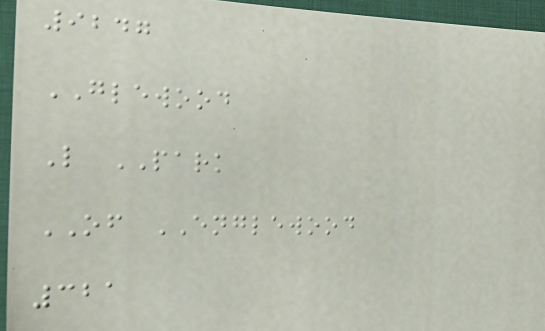9247
GLEWOOD
L PARK
OF ENGLEWOOD
321
